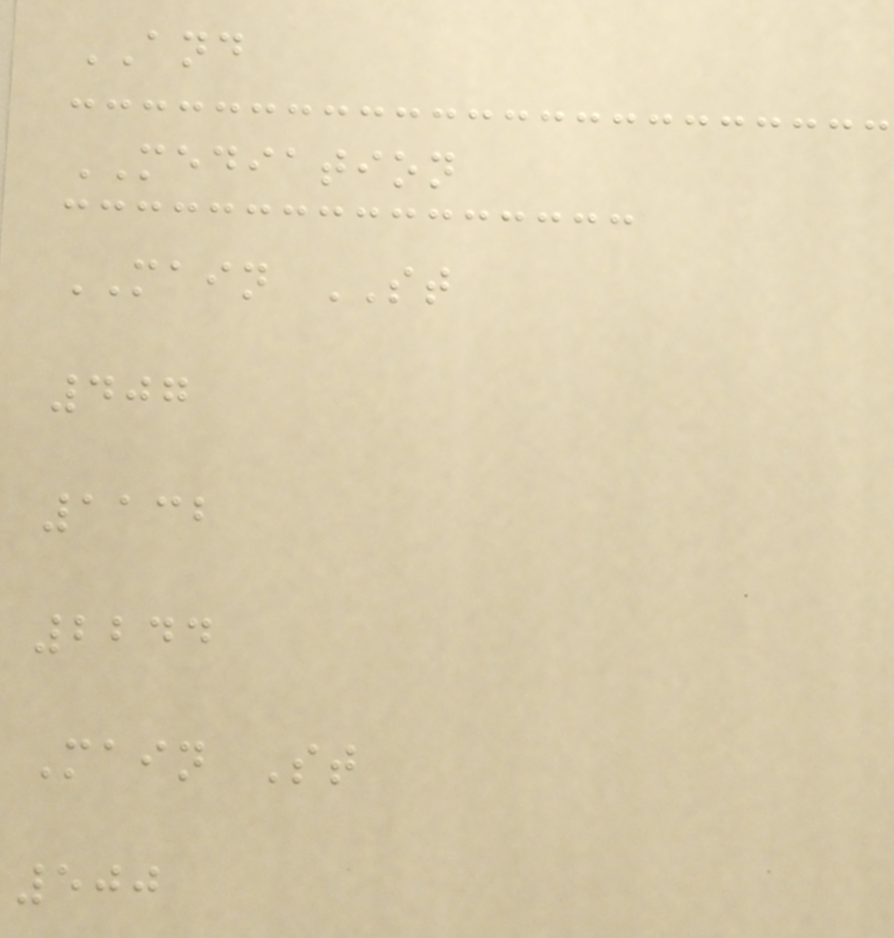AND
MEDIATION
MAIN ST
407
1132
2244
Main St
500
